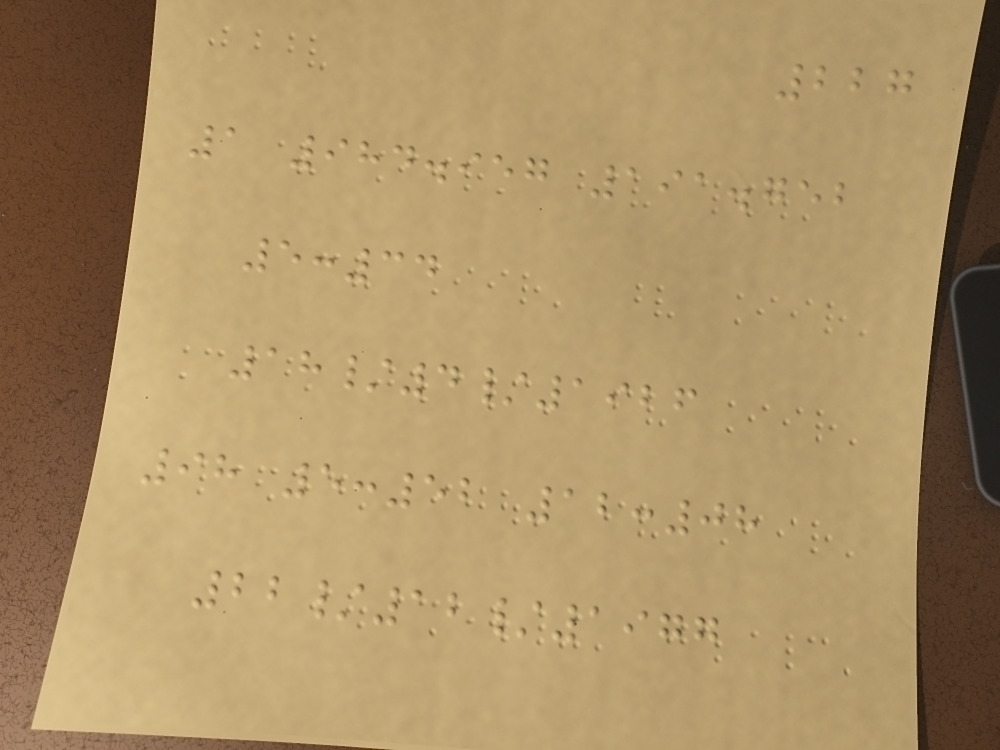227
1 984.957 191.752
5:34
18/4/1926
98 5:52 12:08
22/12/1977
